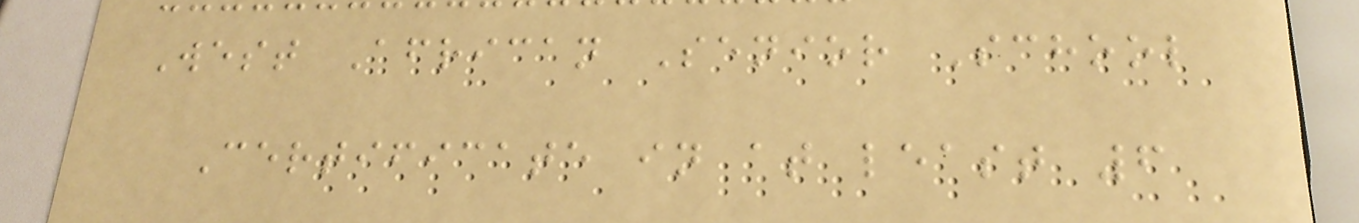West African Senior School
Certificate in at least 6
